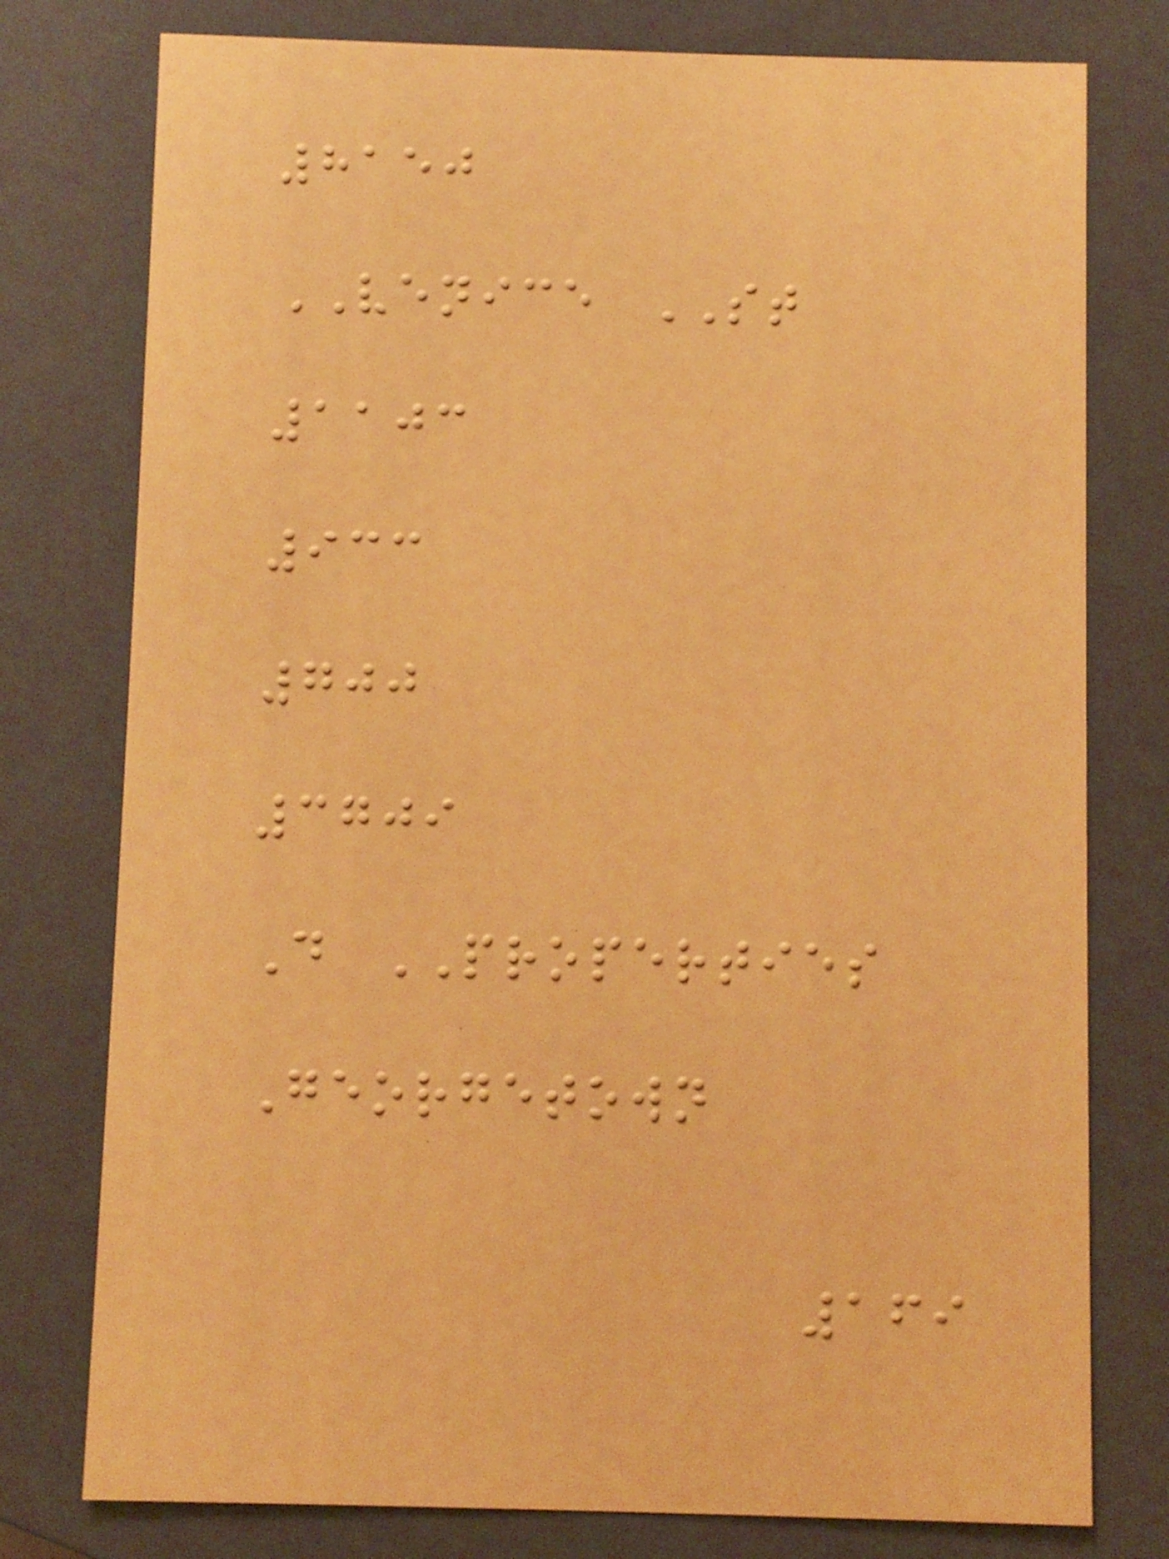8150
VENICE ST
1103
933
700
3709
D PROPERTIES
Georgetown
169
